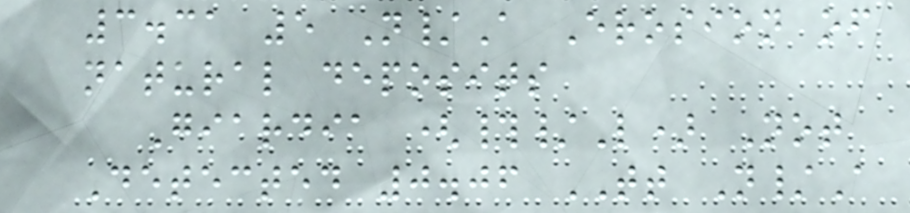3.31 5 N/A Erosion of
natural deposits
Giardia (#/L) Not
Detected 0.06 TT N/A
